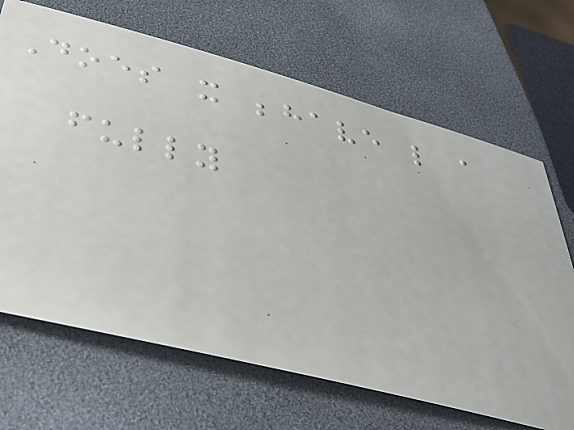Does it behave like a
fully
